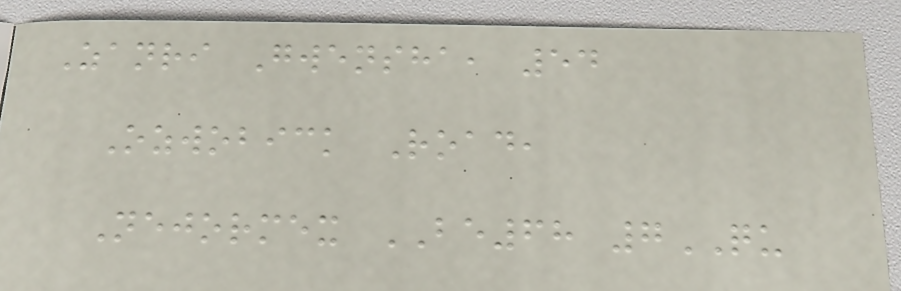Zanri Gwensha, 54
Ozwobick Road,
Nejormex BE68 7QU
